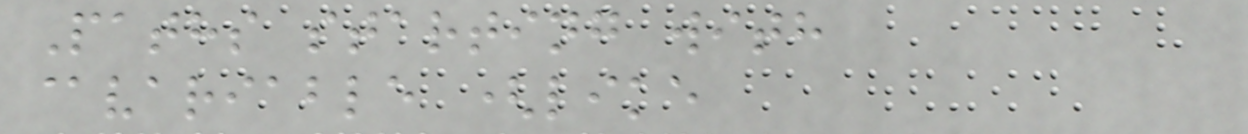Paths starting with
@variable (like
